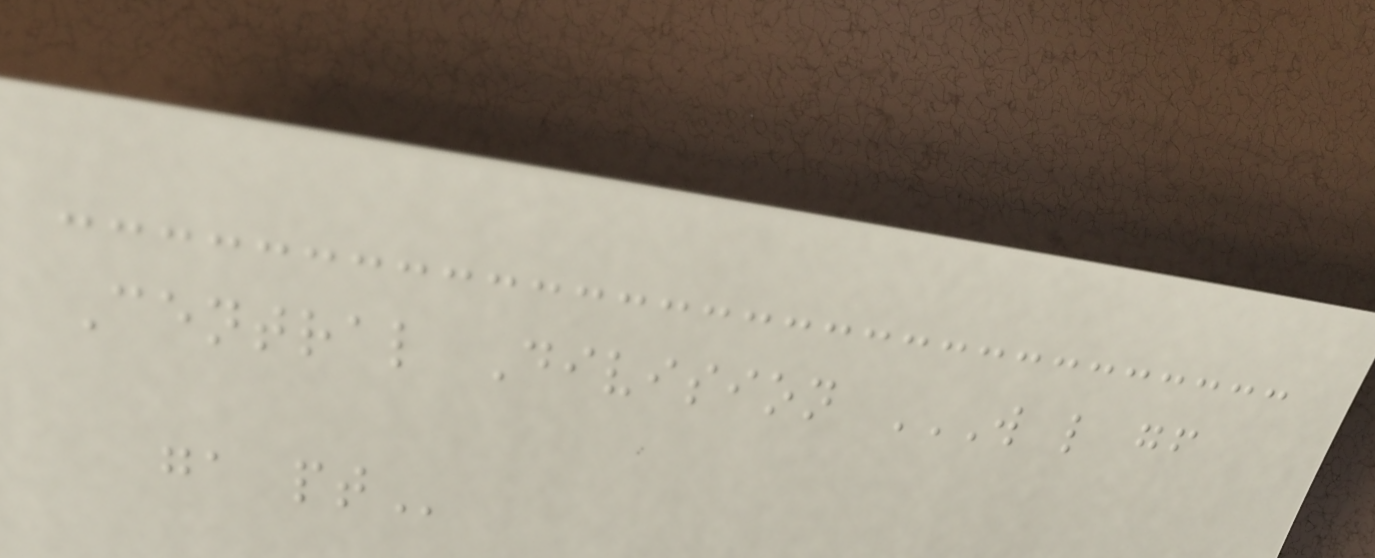Central Division W L GF
GA PT
